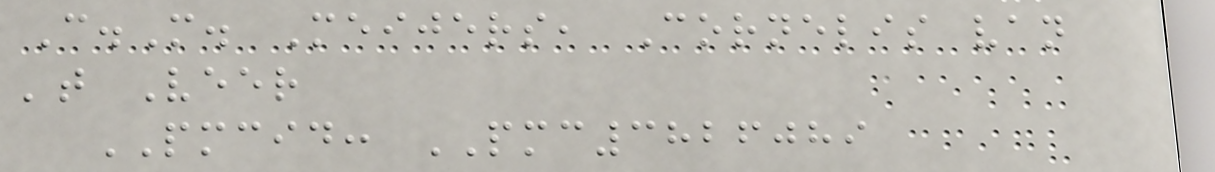C.M. Meijers, Cornelis van
't Veer
PMCID: PMC3826089
